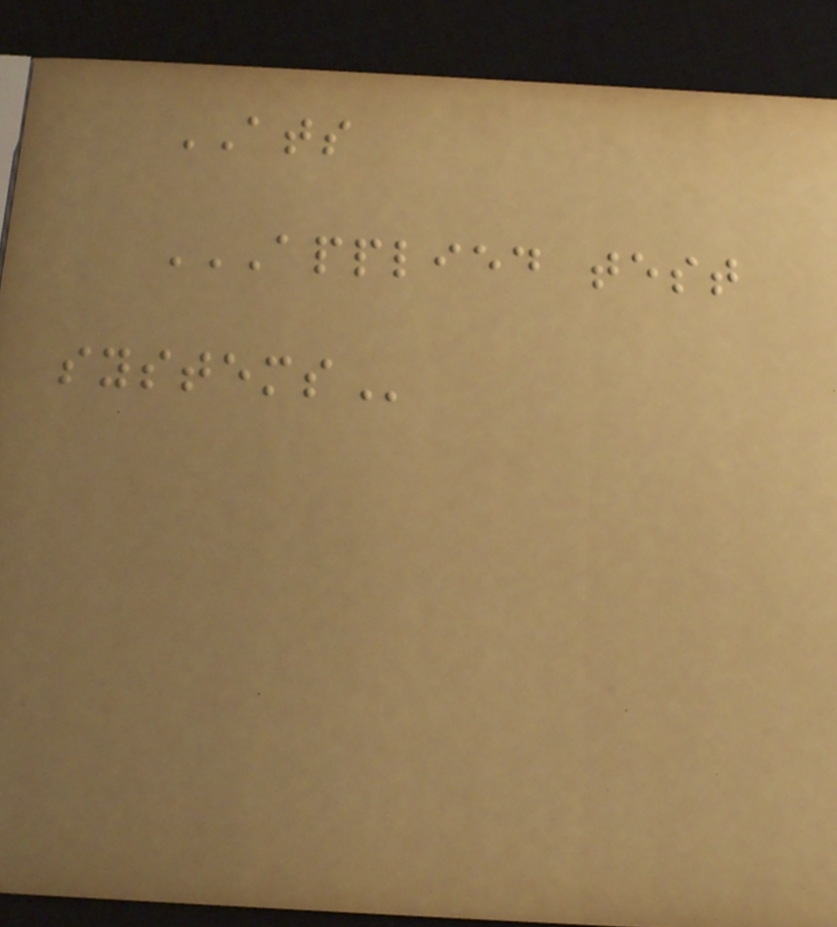ATS
APPLIED TEST
SYSTEMS
